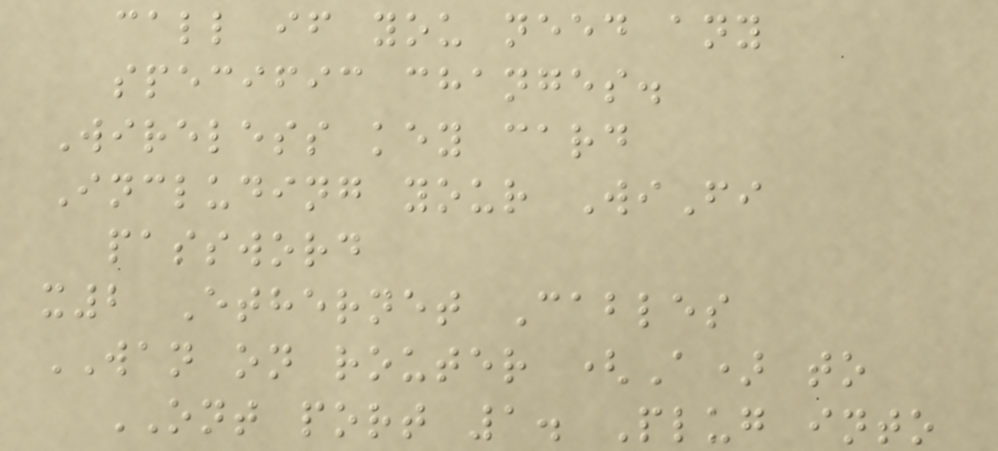call if you need any
specific changes.
Wireless key card
Including your WiFi
password
x2 Ethernet Cables
WAN on router (A) to
ONT port 1. Plug into
